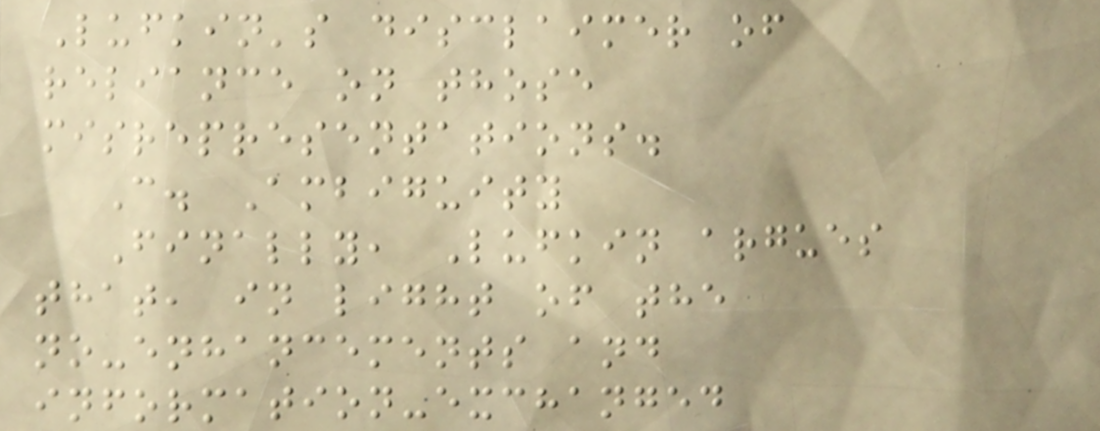Lufkin's disclaimer of
reliance on those
misrepresentations.
C. Ambiguity
Finally, Lufkin argues
that, in light of the
no-enhancements and
information-exchanged
